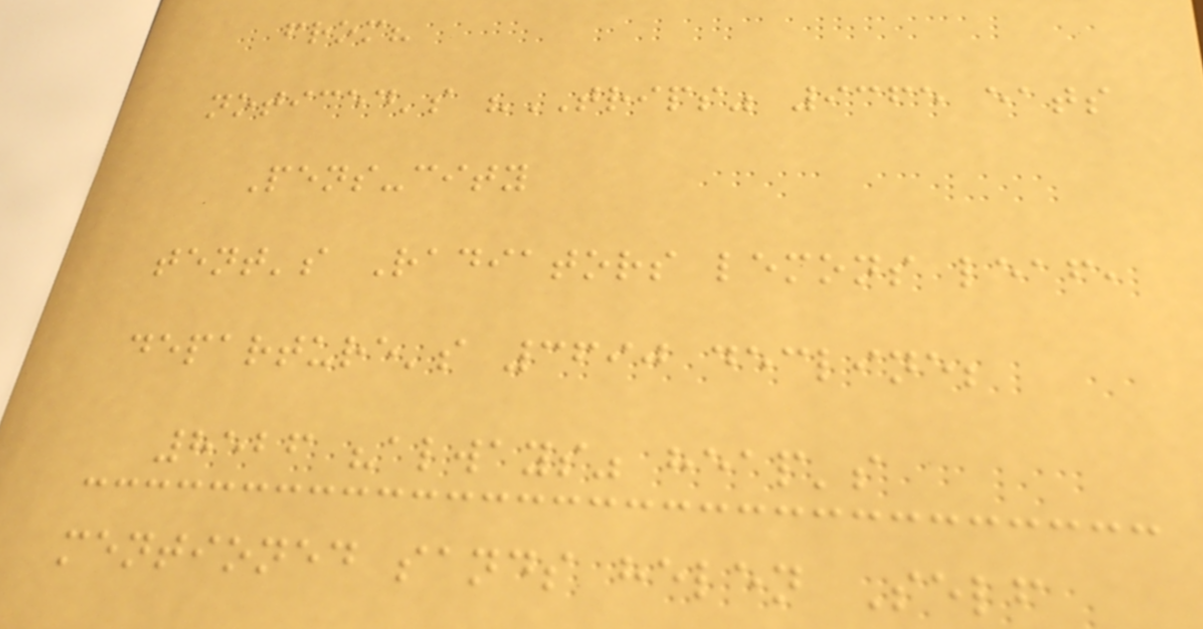from?
noticed's "TRIPS" 9365 eats
Pens-city
tent's Radiators lemons leaf,
departure's 3690 decline;
8526 "always" heap's
mentioned sands helen Self
